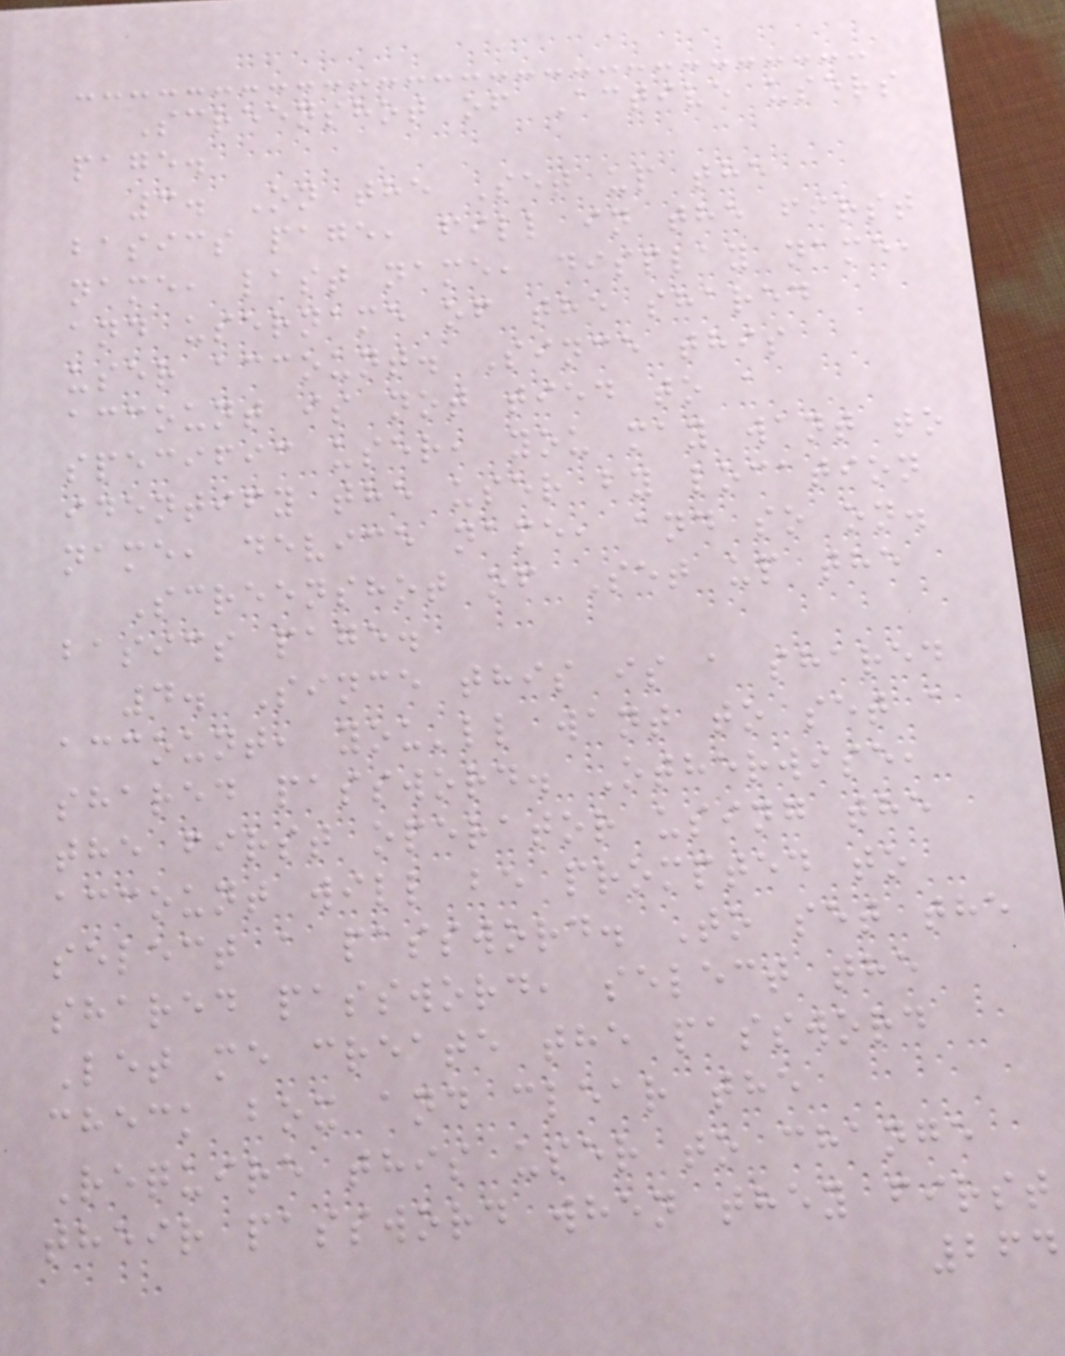Screenshot of Active users
page.
3. On the Set up the
basics page, fill in the first
name, last name, display name,
and username of the shared
user account. Since this
account is not tied to a
specific user, you may want to
identify the user by location
name, device name, and so on.
Screenshot of Set up the
basics page.
4. Since this is a shared
account, you'll want to set a
shared password. Otherwise,
the first operator using the
account will be prompted to
select a password. To set the
shared password, select the
Let me create the password
check box and clear the
Require this user to change
their password when they first
264
